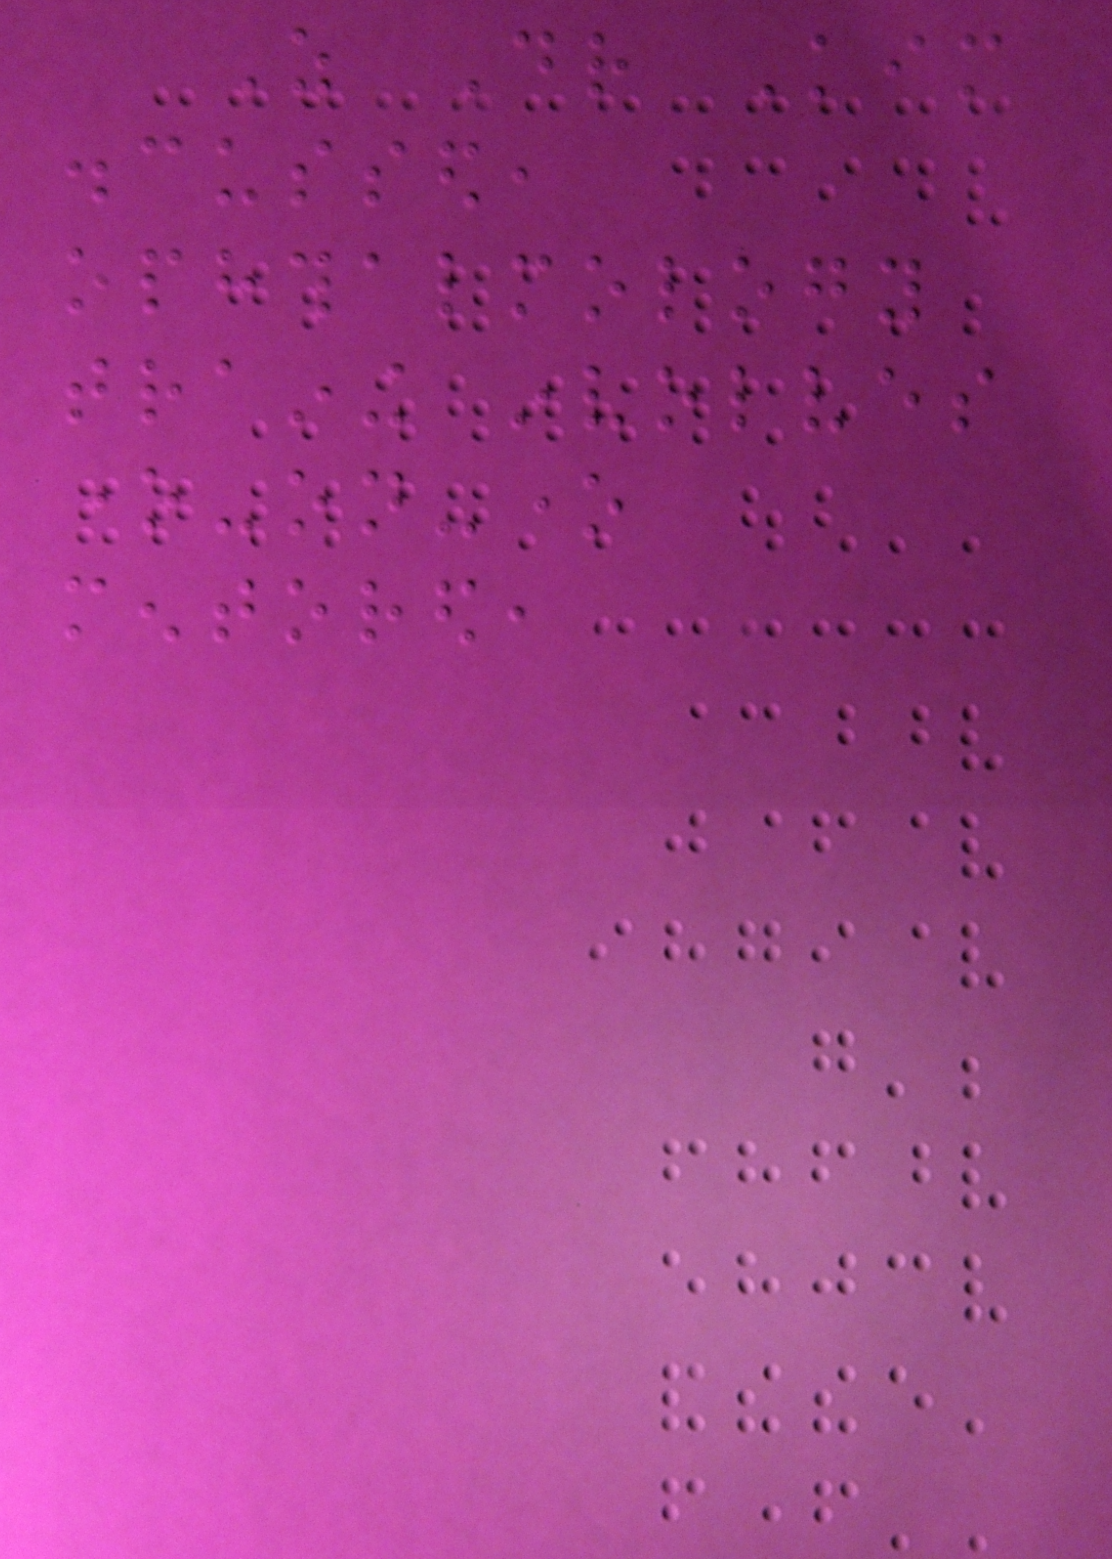As Dr Kim
discussed,
ophthalmology
training involves
one-on-one
mentored,
